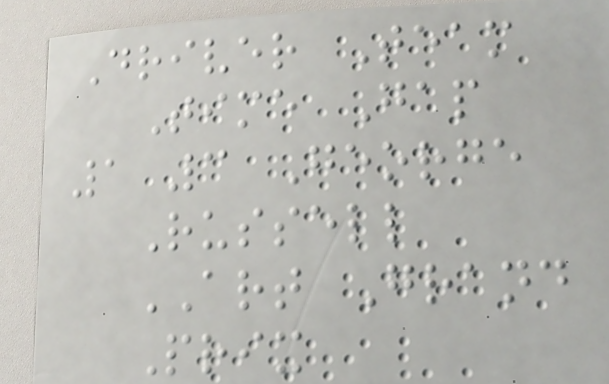Driver Team
Time Gap
1 3 George
Russell
ART Grand
Prix
